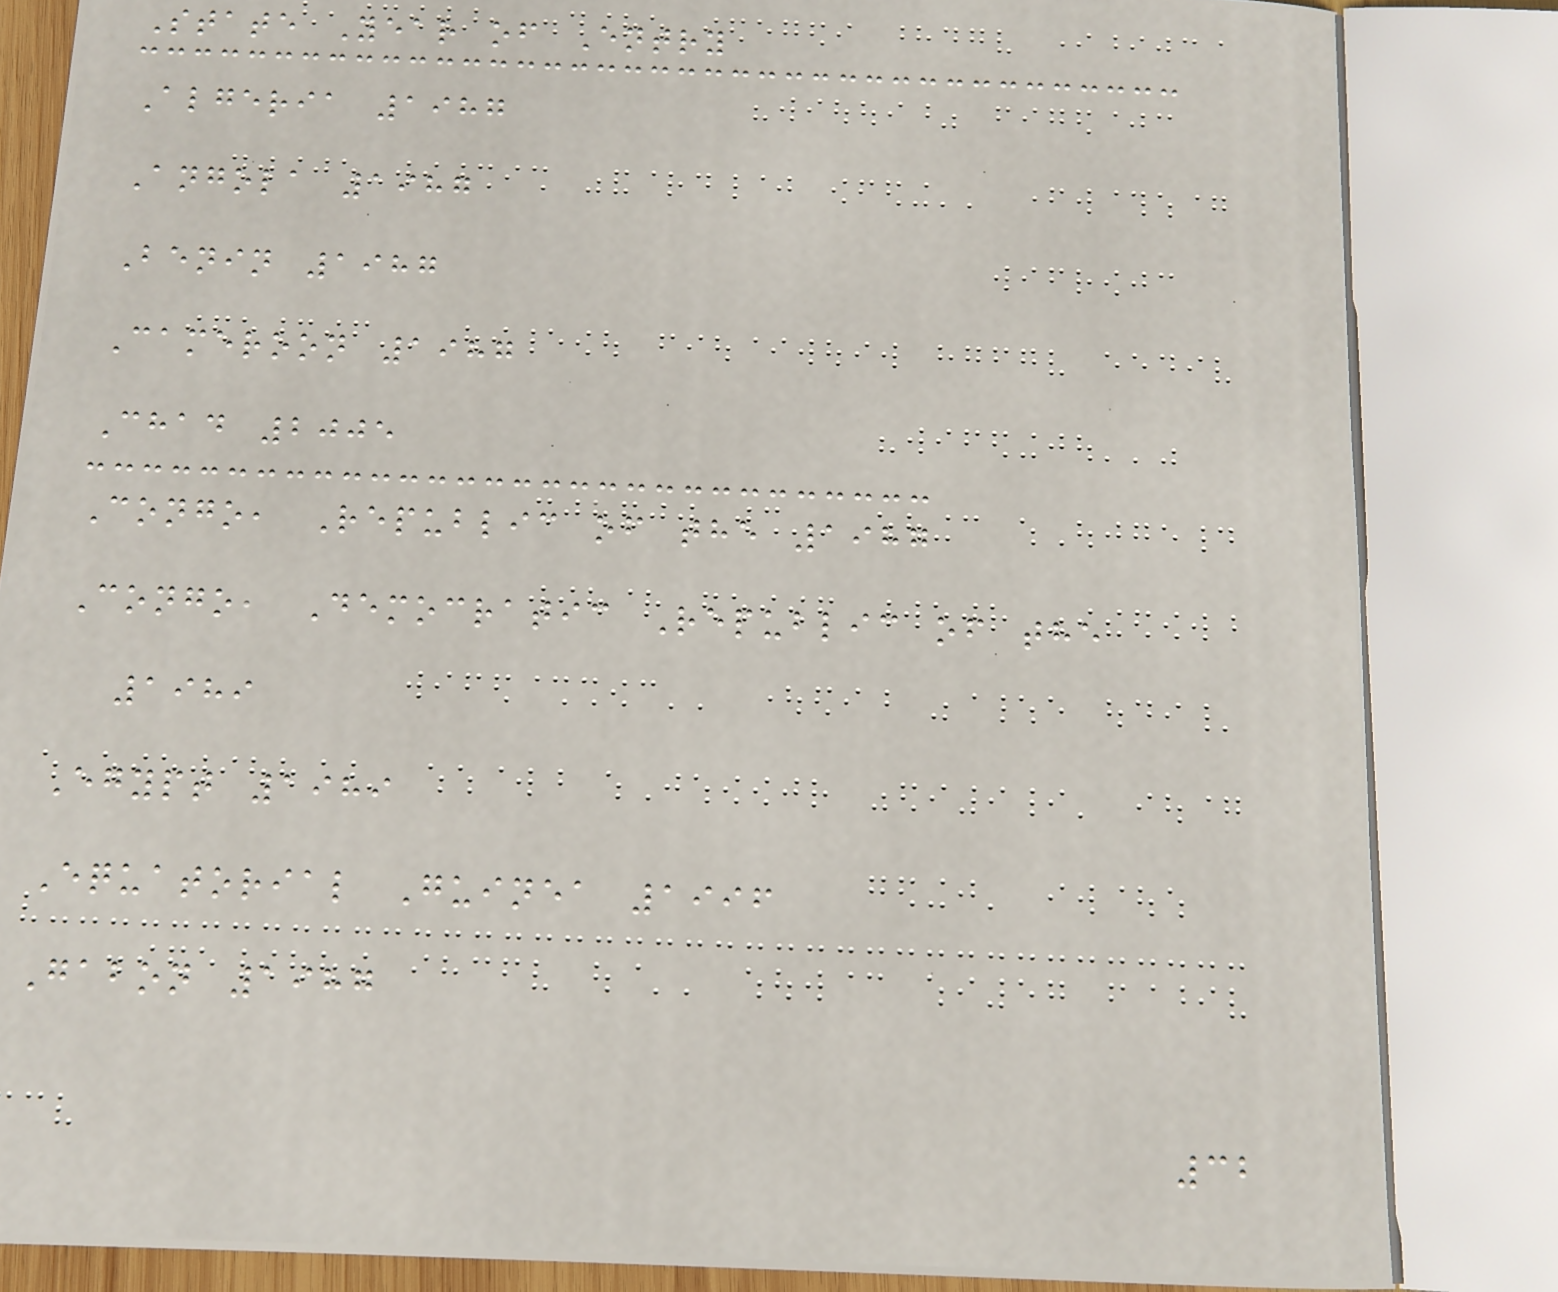State Year of Entry
Algeria 1987
Angola 1987
Benin 1987
Cameroon 1987
Chad 2005
Congo, Republic of the 1987
Congo, Democratic Republic of the
1989
Egypt 1989
Equatorial Guinea 1996
Gabon 1987
32
